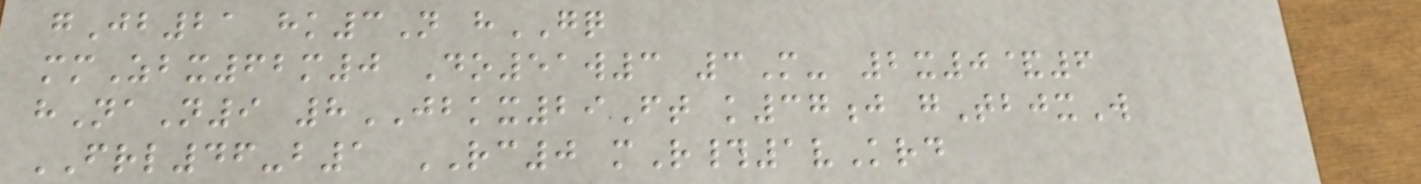gJb21 hk3N hGQ
mmZbx62m0 Do51w3 3M- 2x0&6
hNaN9 8JBKX29Ft k37j gTbjxW
FRL46-b1 RC0 mR#1vKrd
